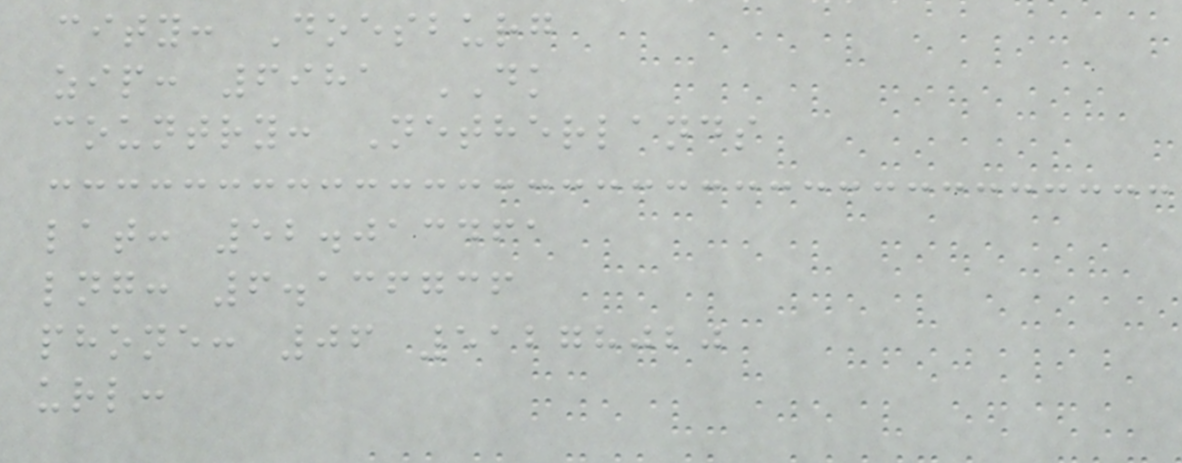city: Doesburg
zip: 6981 DK
country: Netherlands
lat: 52.013461
lng: 6.136736
phone: 06 51278020
url:
